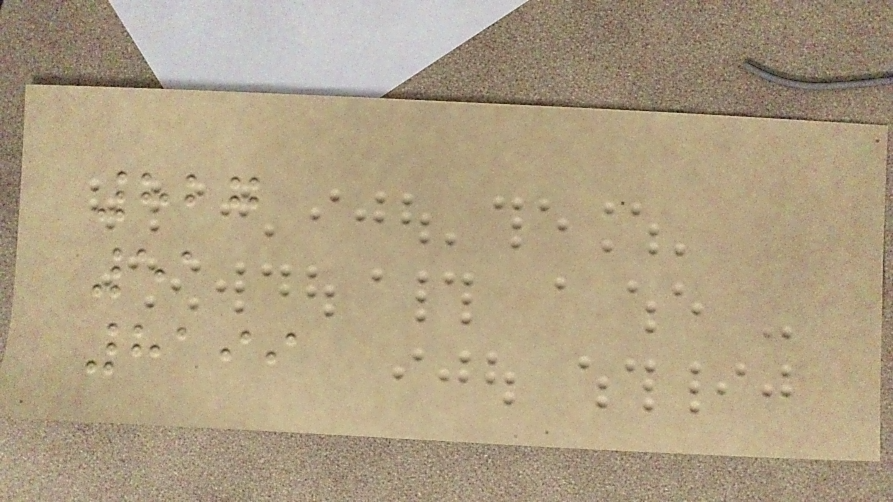827
51
8199
